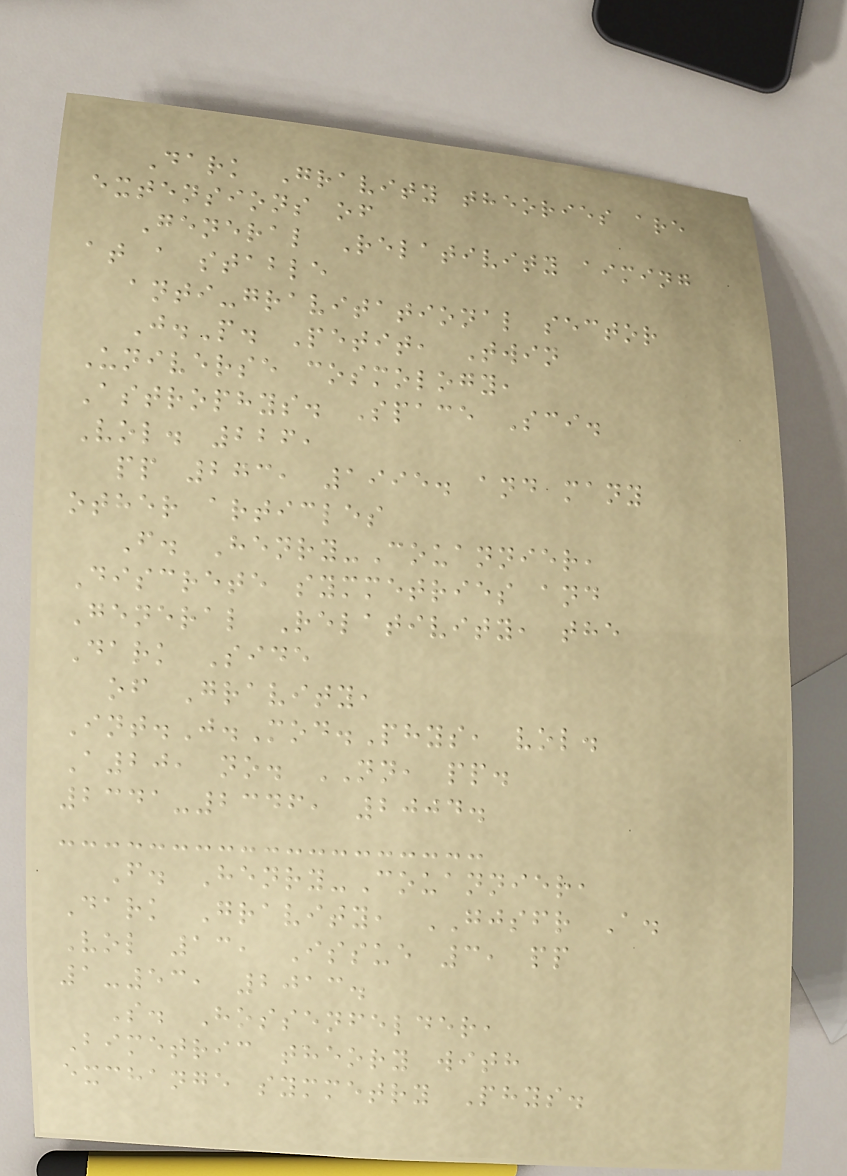Dark Gravity theories are
extensions of
General Relativity aiming
at a stable
anti-gravitational sector
J.P. Petit, Twin
Universe cosmology,
Astrophys. Space Sci.
Vol. 226,
pp 273, 1995. and many
other articles
F. Henry-Couannier,
Discrete symmetries and
General Relativity, the
Dark Side
of Gravity,
Int.J.Mod.Phys, vol.
A20, no. NN, pp.
2341-2346, 2004.
F. Henry-Couannier,
Dark Gravity, GJSFR A.
Vol 13, Issue 3, pp
1-53, 2013.
S. Hossenfelder,
Bimetric theory with
exchange symmetry Phys.
